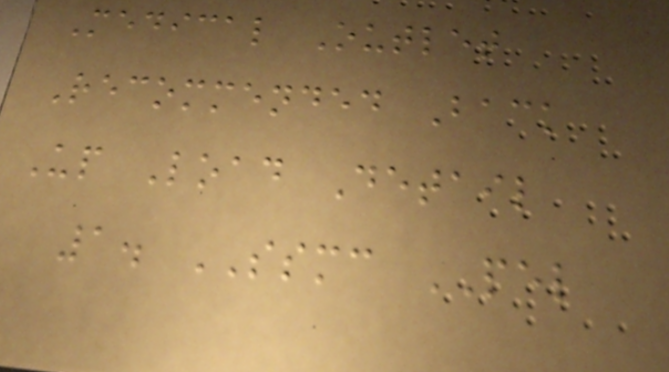Medical Outlet
Recommended Back
Up Load Detail
1. SSMC PEL
